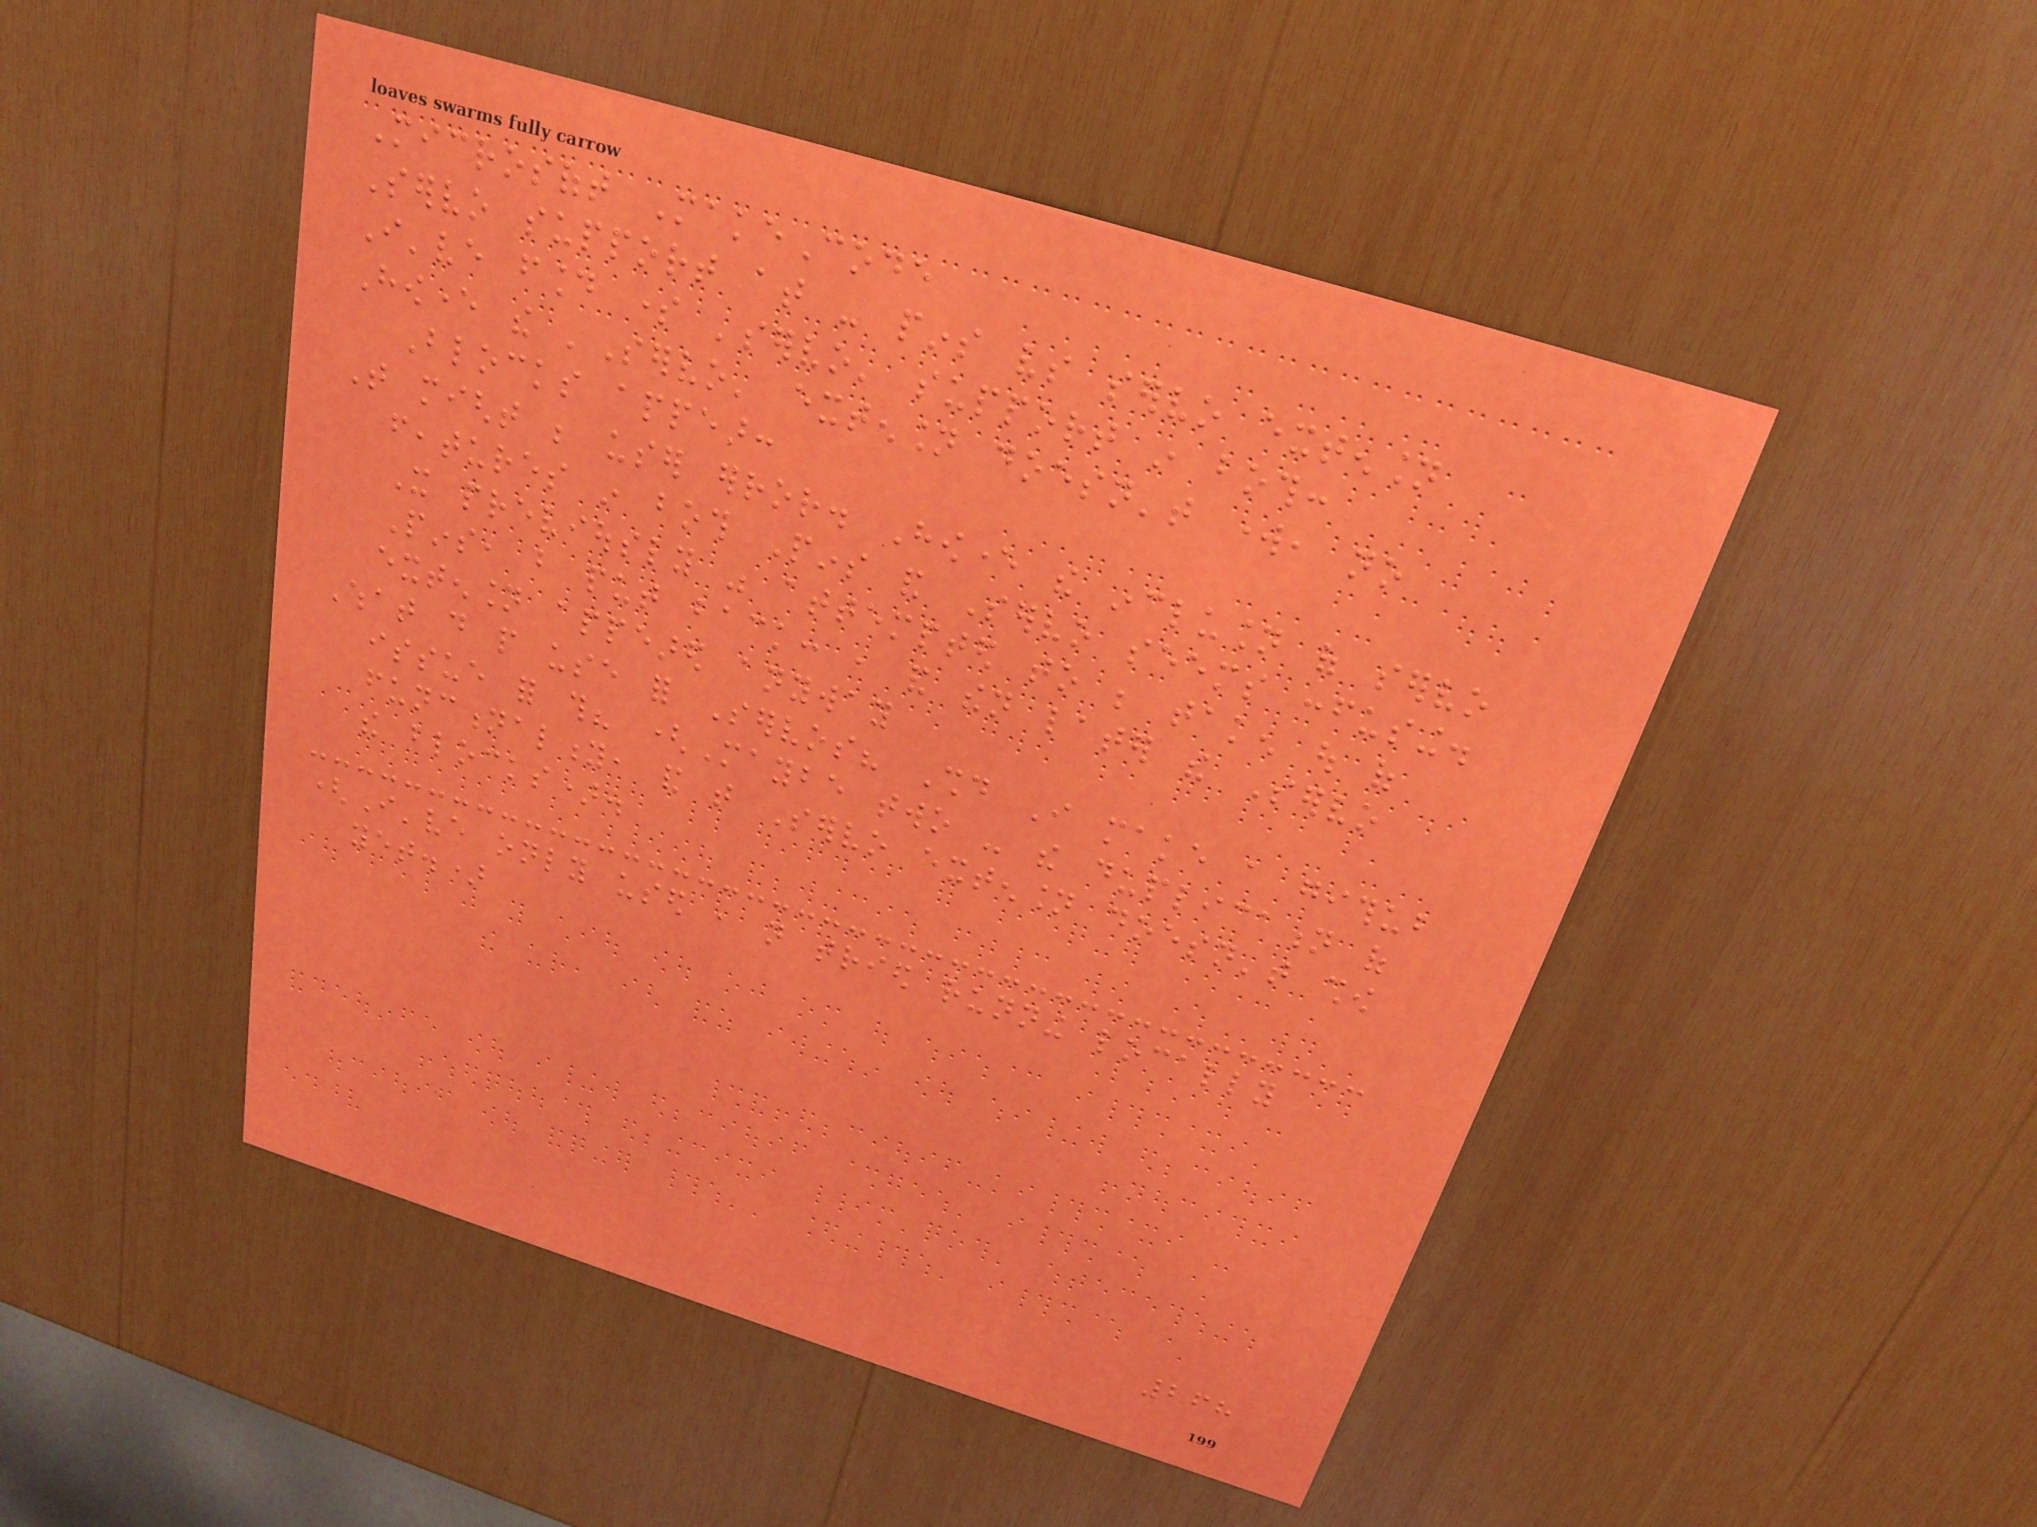Microsoft MakeCode
Servo support at - pins vs servo extension
I've found some 'servo' support in both:
However the 'Servo' extension doesn't work, no
Blocks appear:
That might be user error. However the inclusion of servo
features in both Pins and Servo seems confusing.
It previously was attempted to be taken out of
Pins, but put back: , and then later the Servo
extension appeared anyway
What do people use for Servos? Should I make a github
issue for this? (Maybe two - the duplication of
functionality, and that Servo extension doesn't show
the blocks).
(I've only used , not tried running locally
yet.)
268
